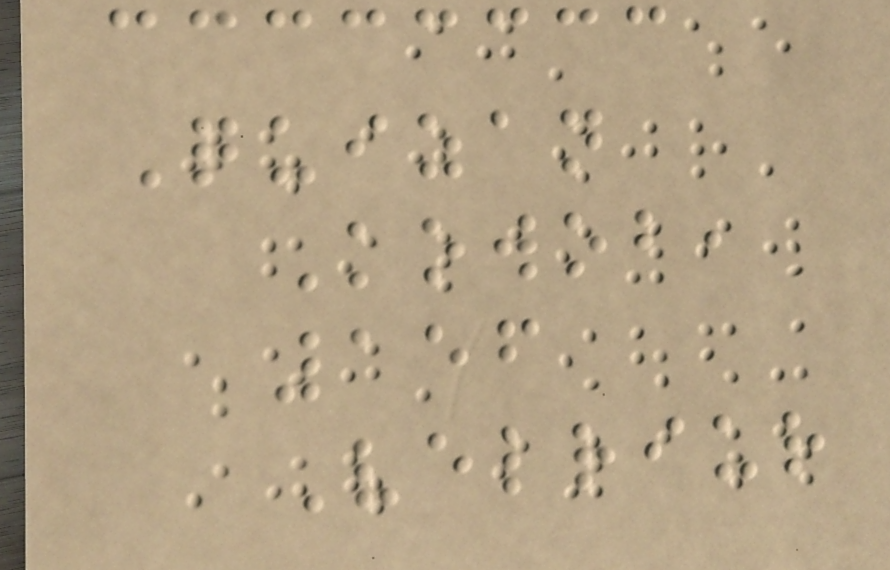Quizan
Kowob,
156
Velriur
